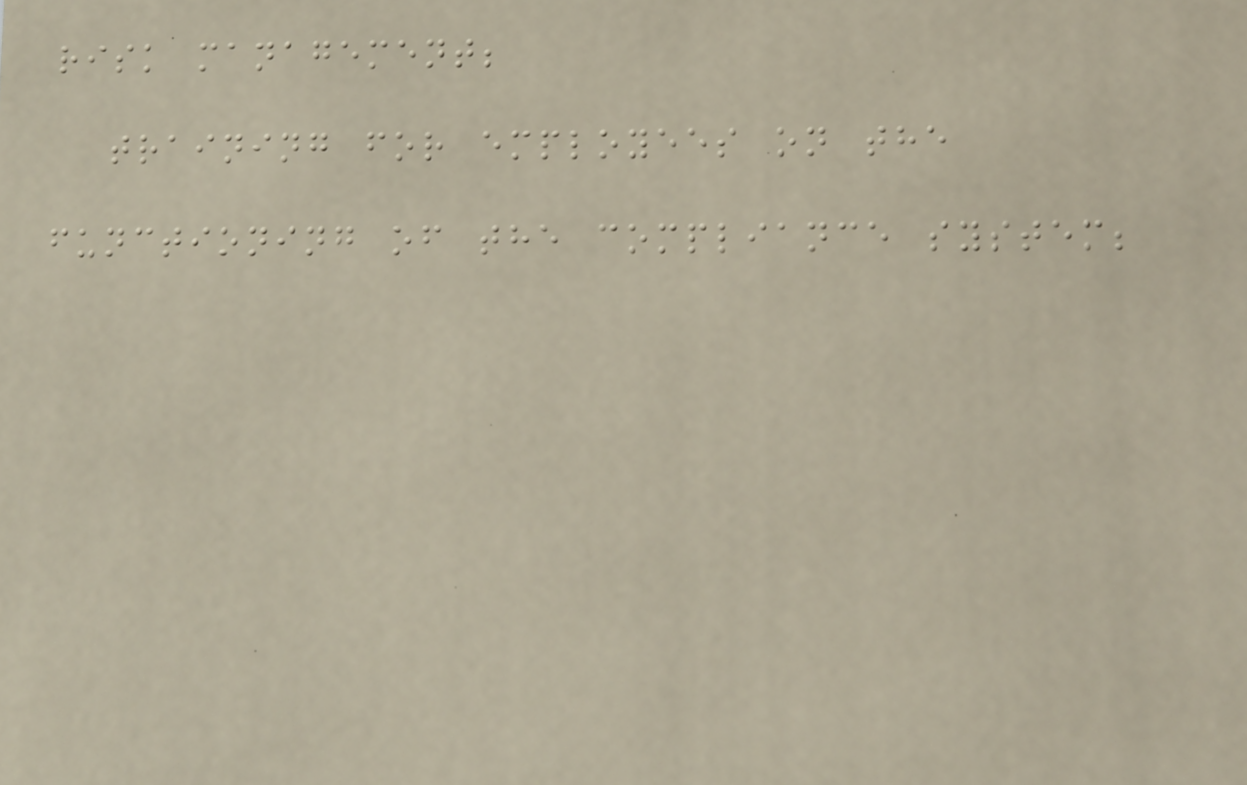risk management;
training for employees on the
functioning of the compliance system;
